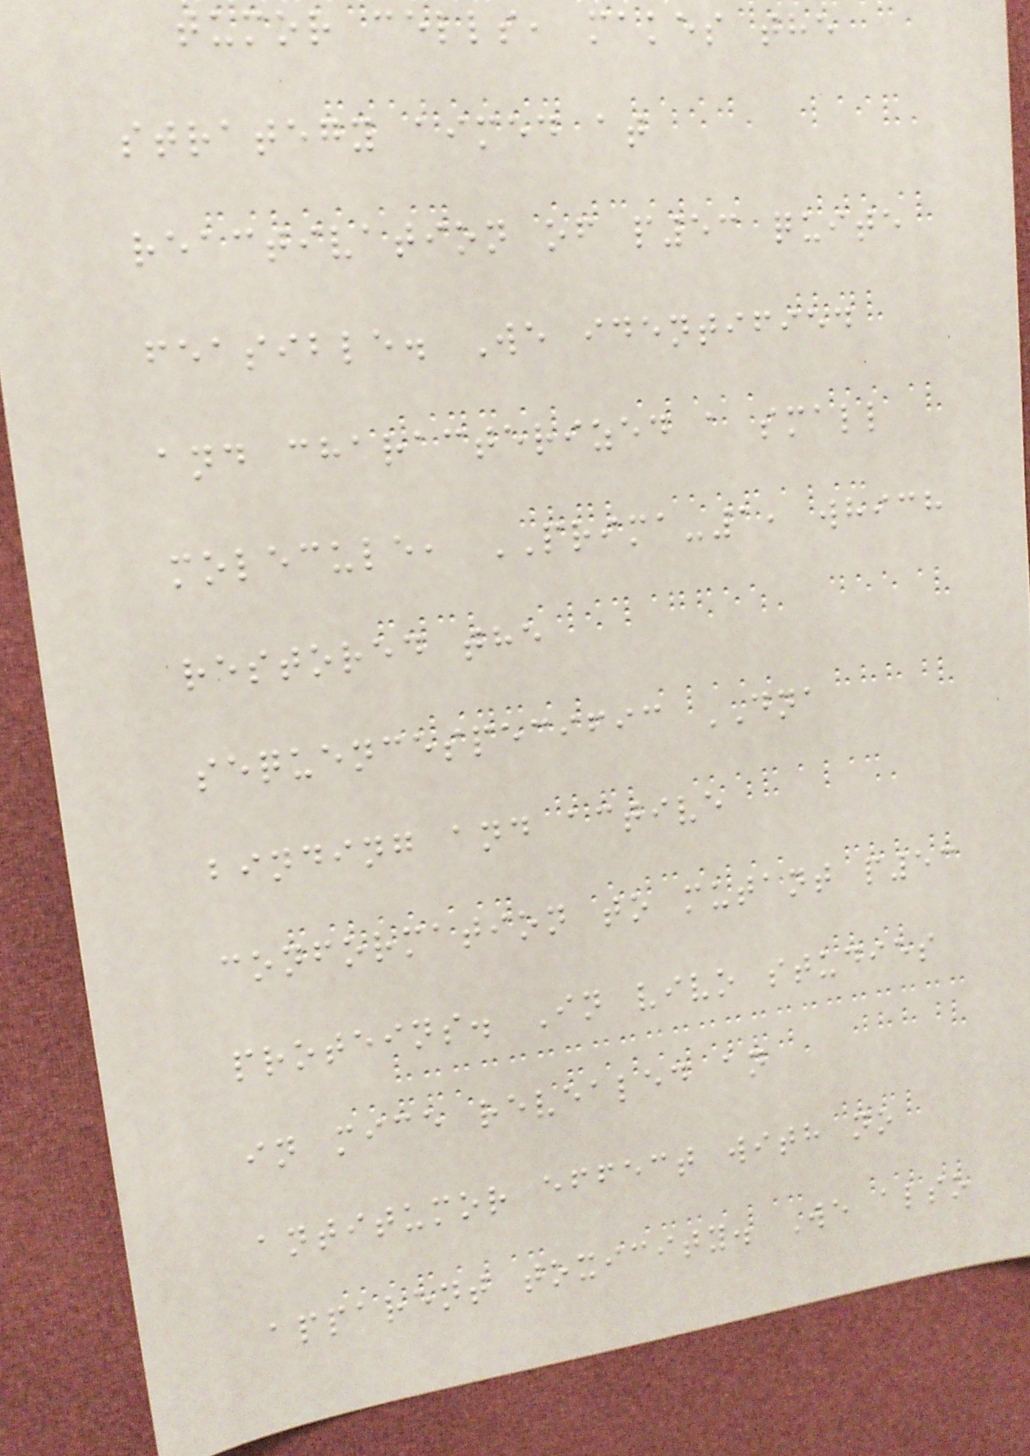tumor cells, makes the
strategy aimed at
reactivation of p53 quite
feasible. We identified
and characterized a small
molecule, PRIMA-1, which
restored the
sequencespecific DNA
binding and active
conformation to mutant p53
proteins. In vivo studies
in mice revealed an
antitumor effect with no
apparent toxicity. We also
